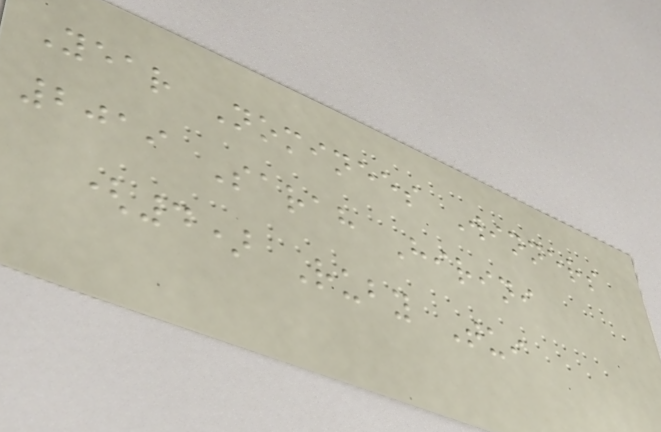Year Nominees Winners
2019 Sarah Hirini
(4) Ruby Tui
